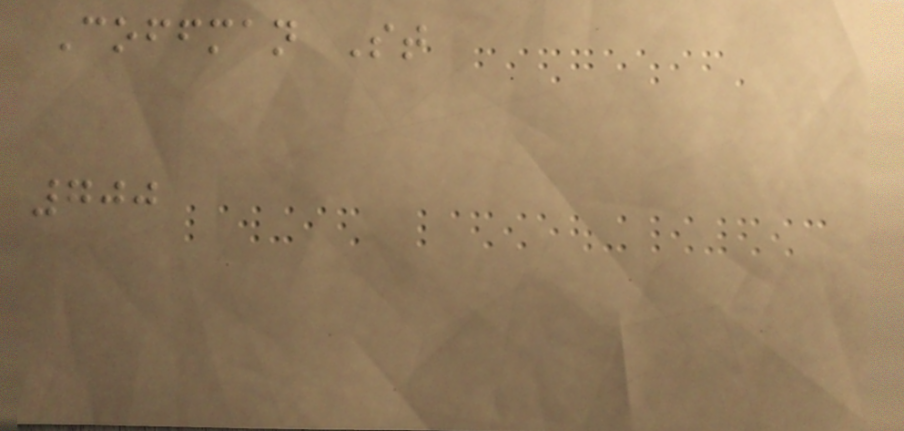Coffman St
700
